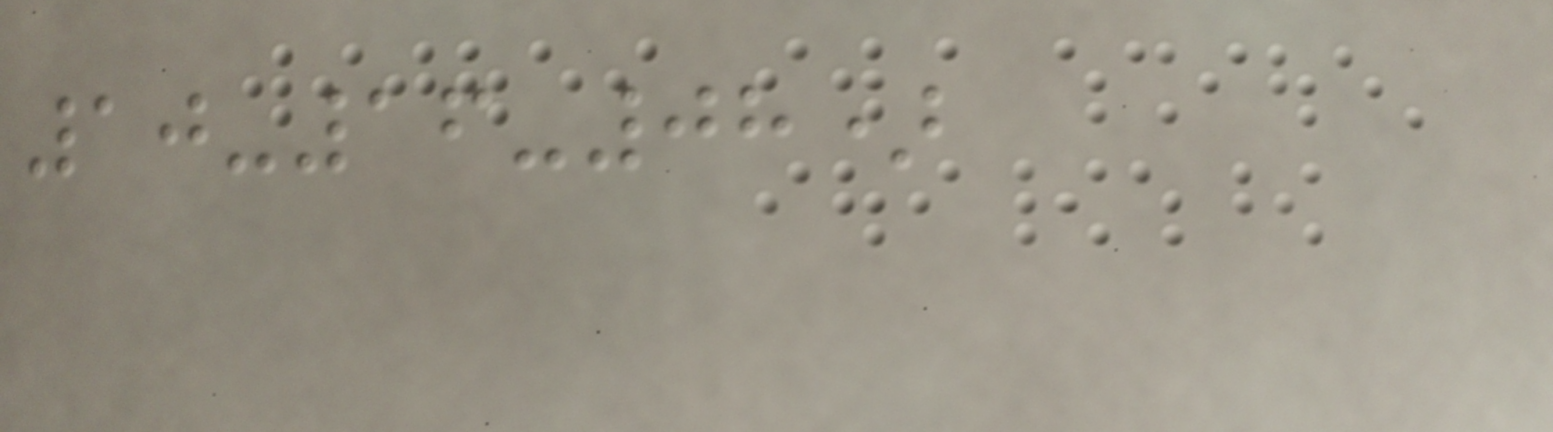10-16-08)
